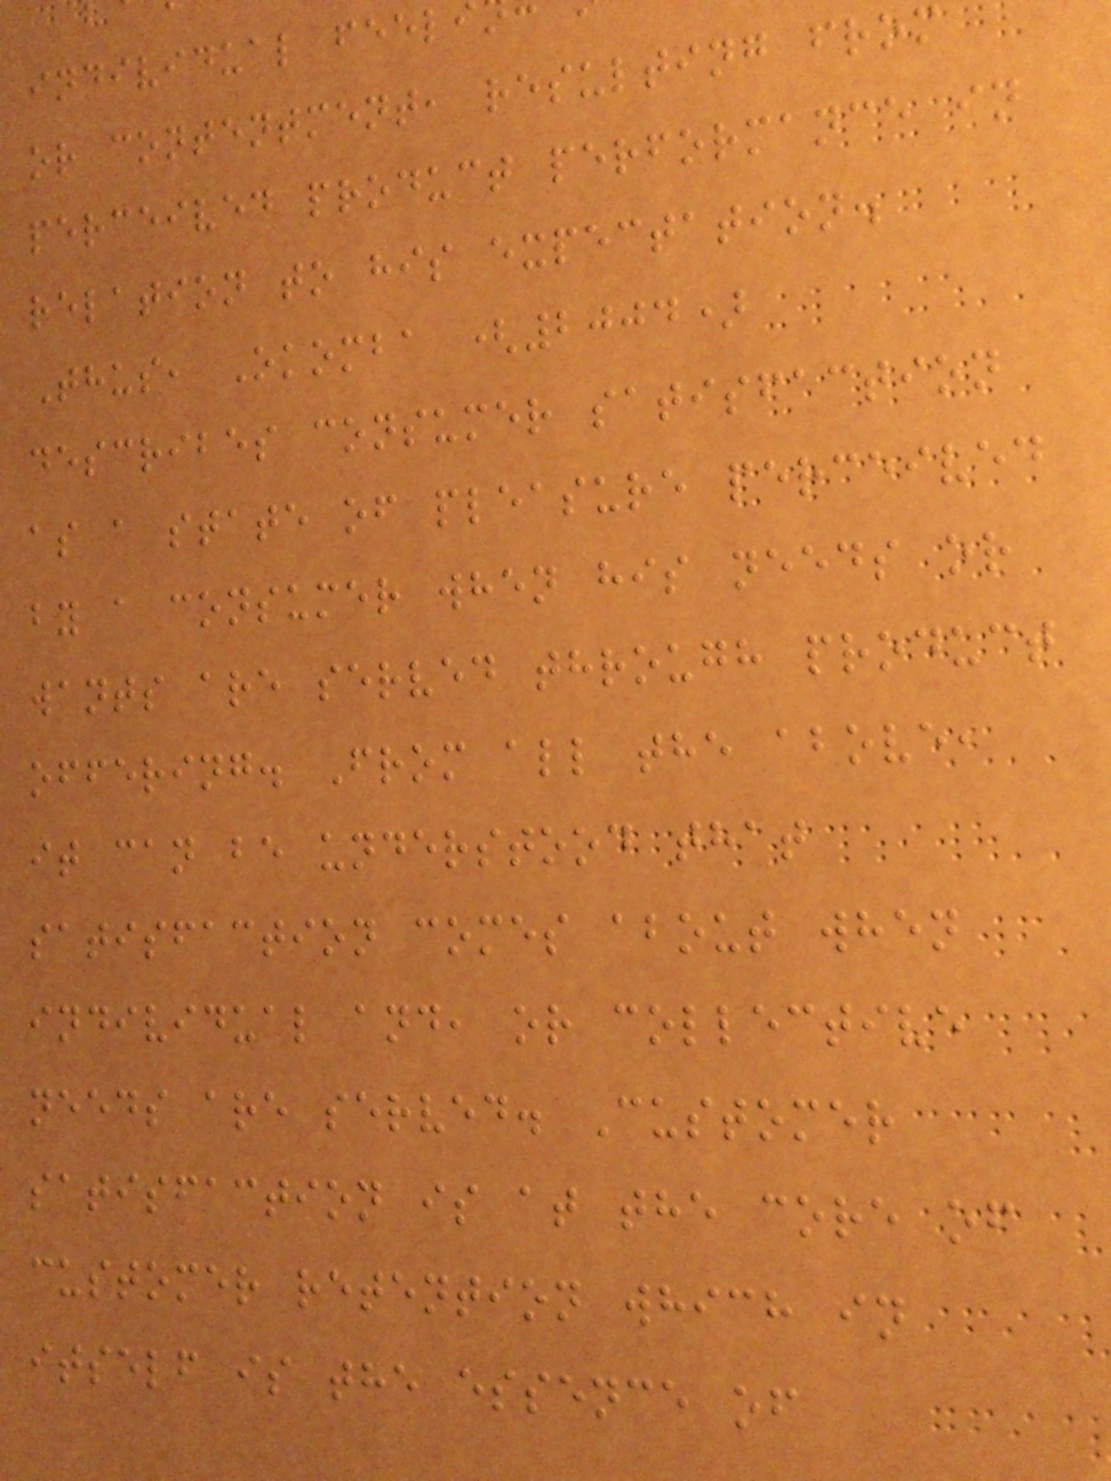individual feeli
or contentment, resulting from
perceived product performance in
relation to his expectation.
Thus, Okomba (2004)
describes consumer satisfaction
as a state of pleasure perceived
by a consumer when his needs or
wants are served through product
offering. From all the above,
it can be understood that
satisfaction comes about when
individual and, or collective
needs are served. Customer
satisfaction is at the core of
customer retention which in
itself is the essence of
